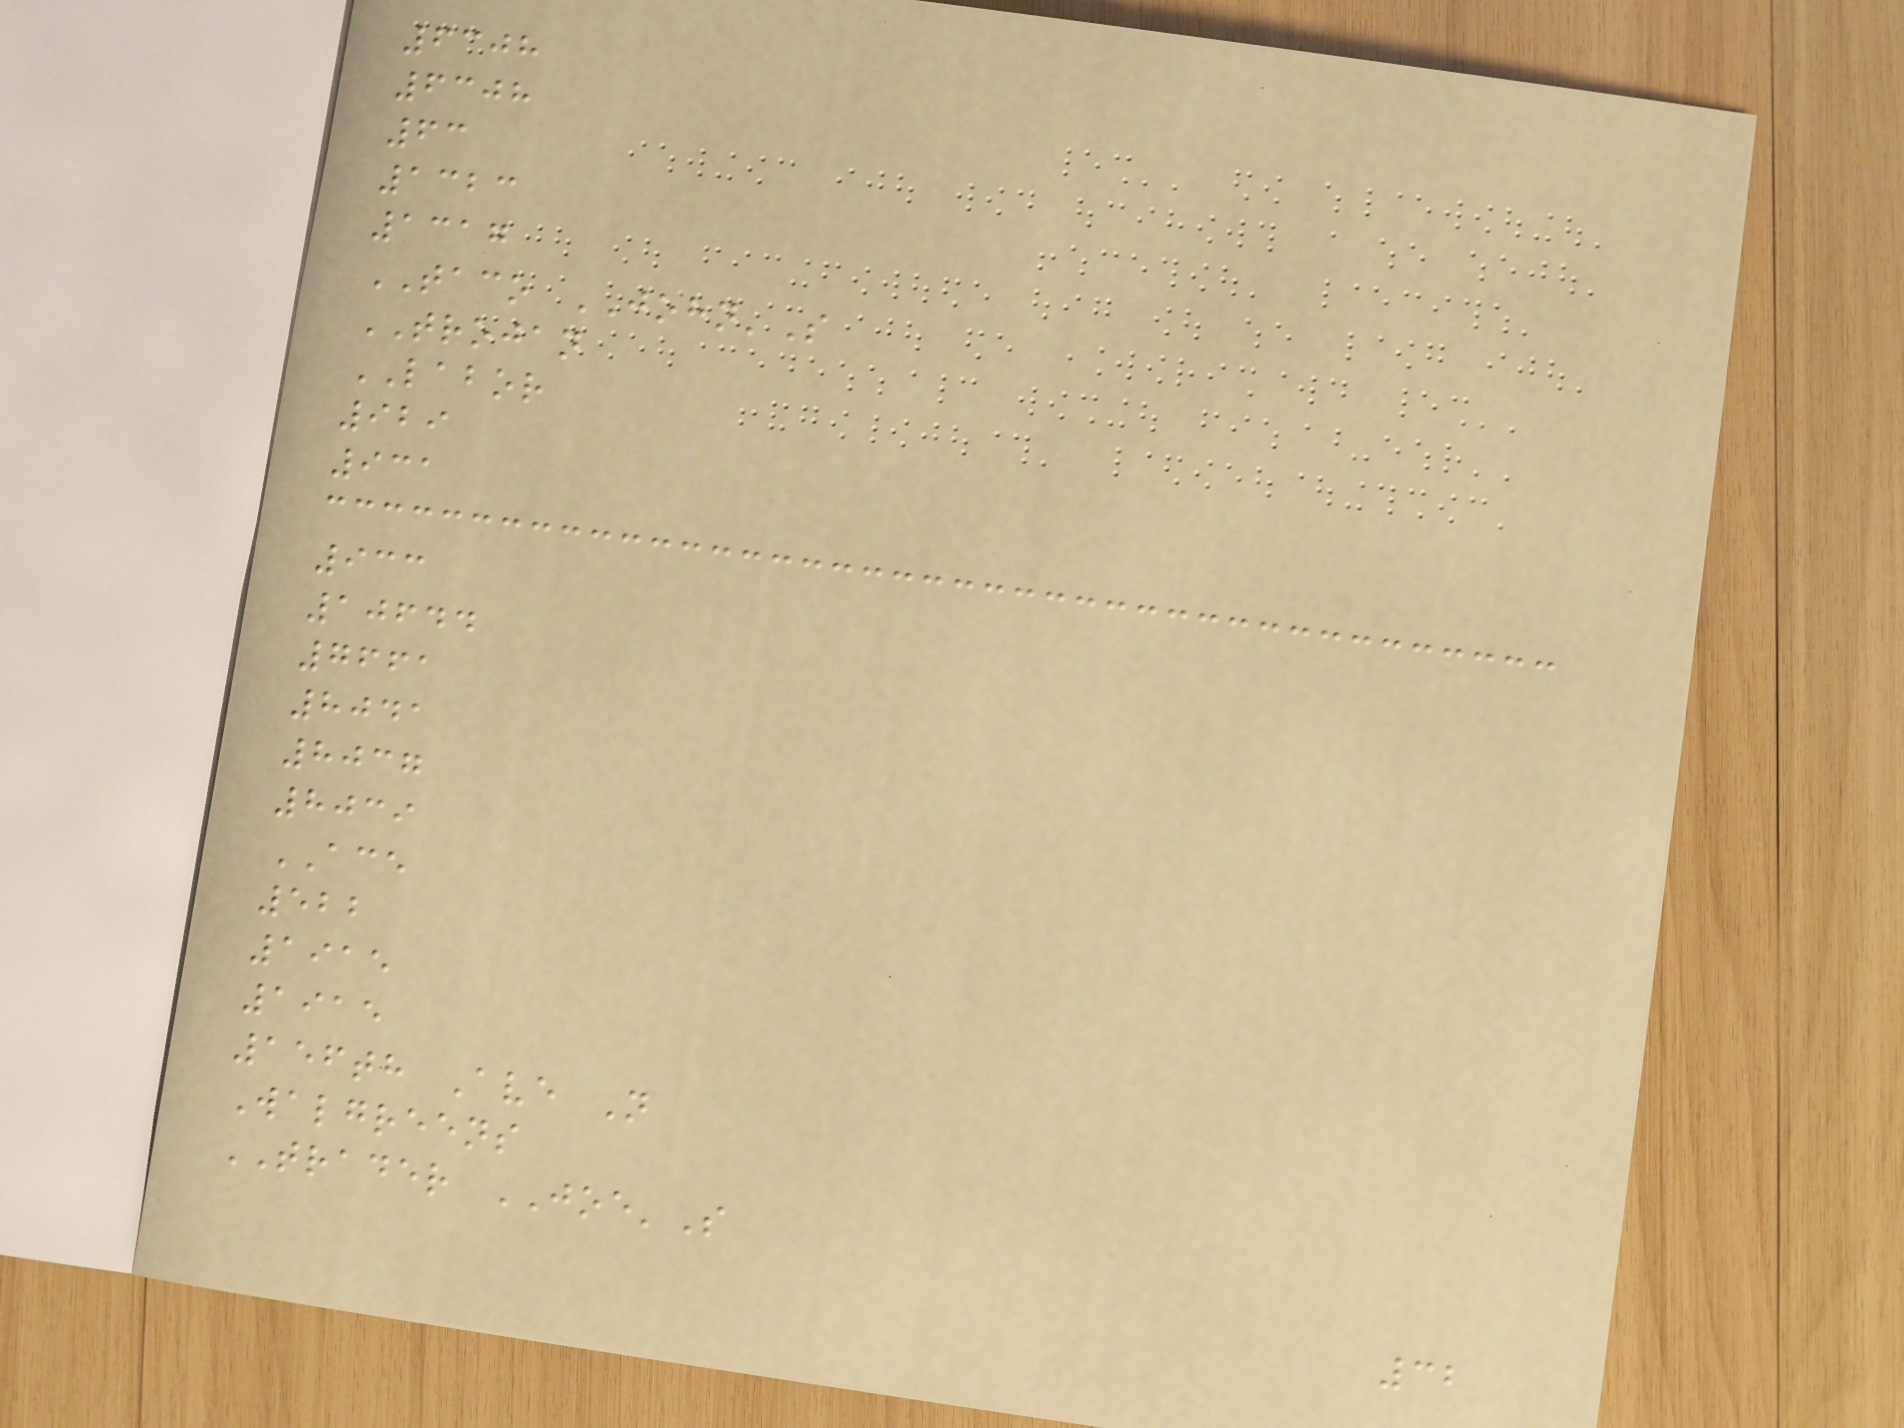6308
6308
63
1323
1317
TACO JOHN'S
TROJAN
LABOR
929
931
933
10644
7661
8041
8037
8039
ACE
522
1915
1915
156th Ave N
Walgreens
TRADER JOE'S
32
